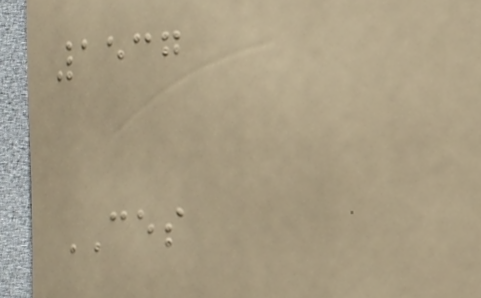1537
CES
